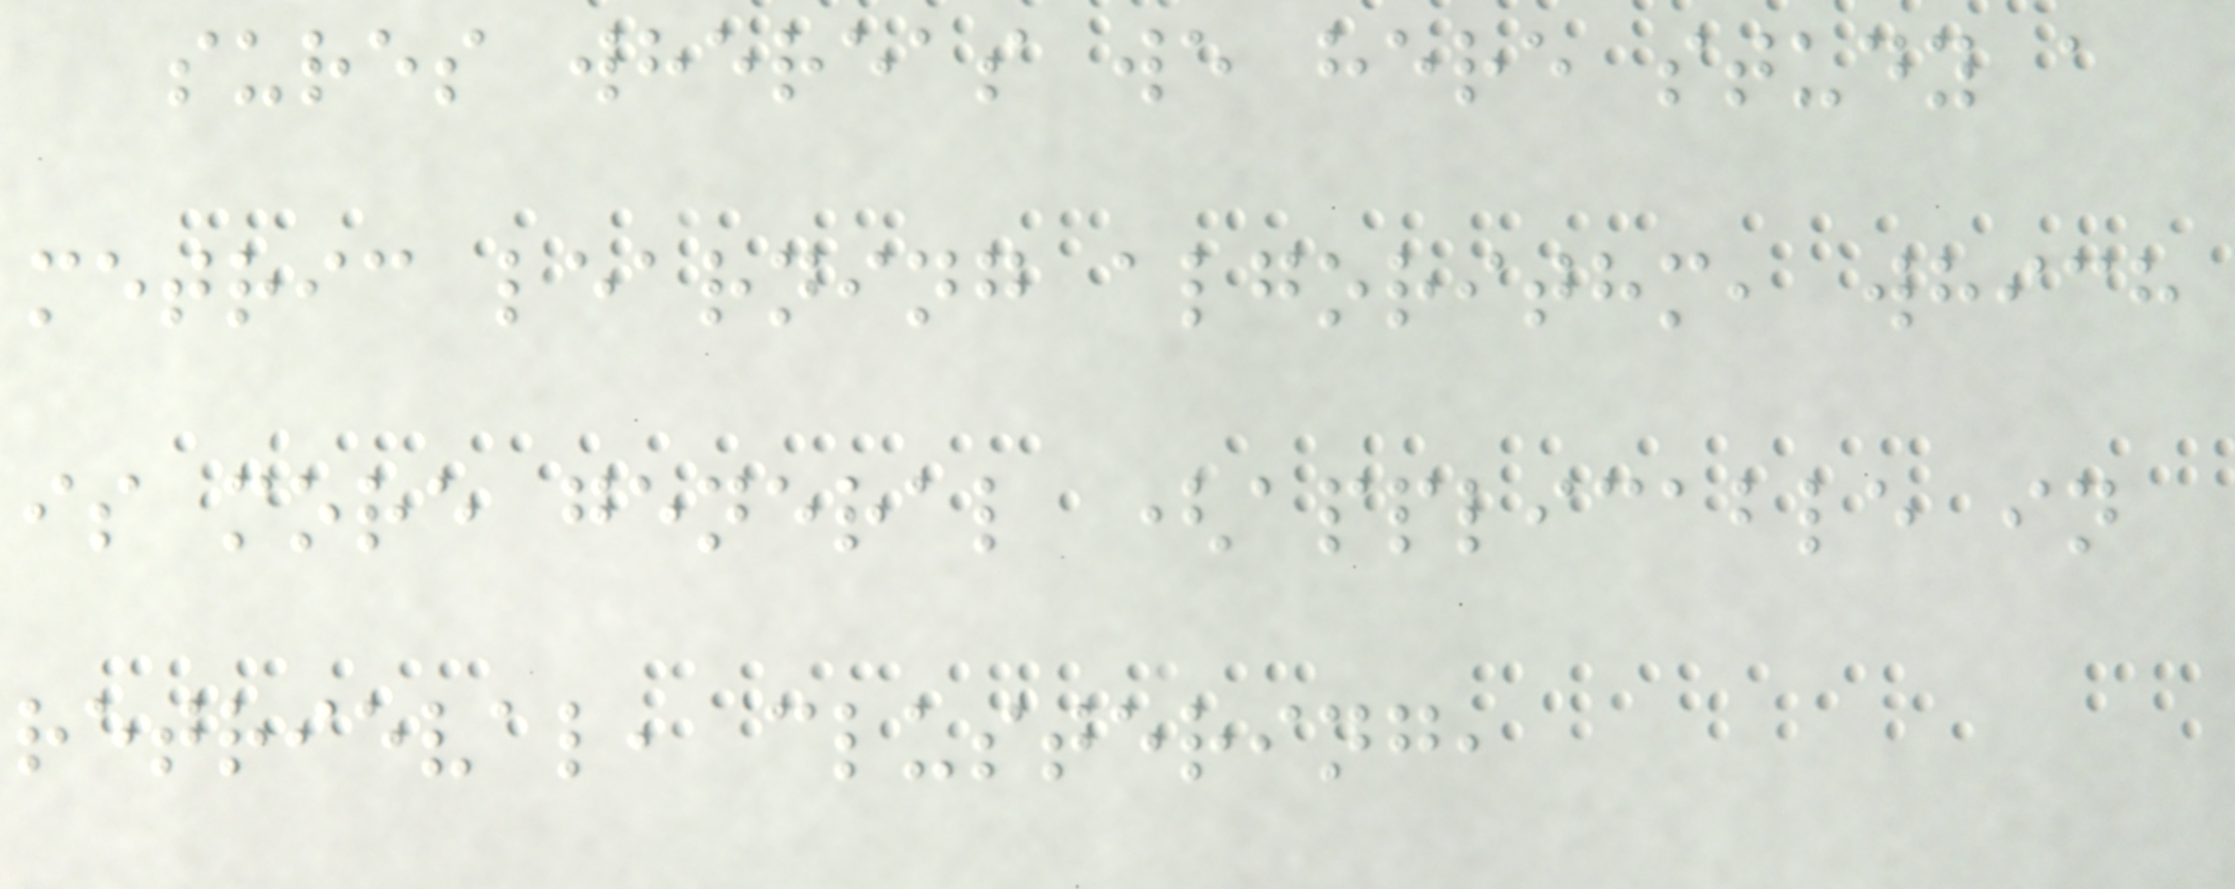sures whereas we here study a
metric learning algorithm, which
is more general (applicable in
retrieval, clustering,
